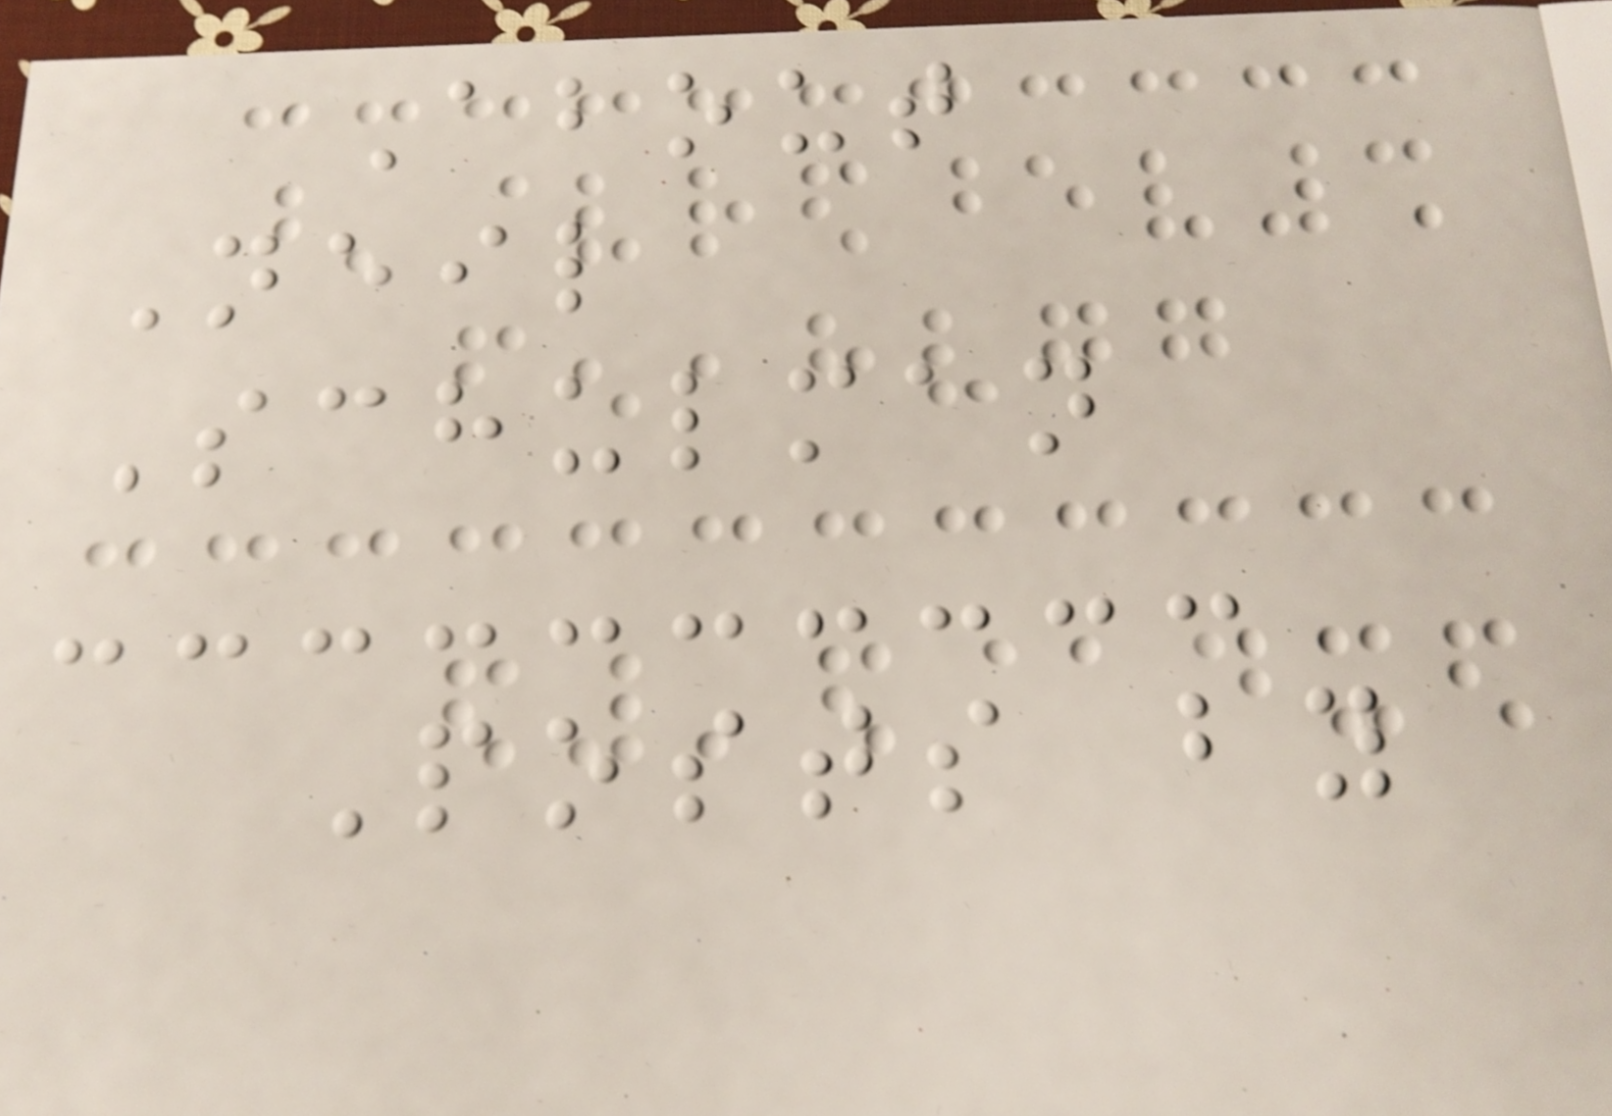About
Neil
Schulman
Posts by
